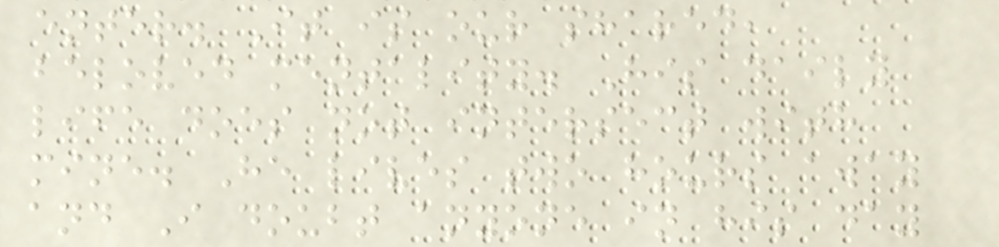enter. It is our shared,
beloved mentality. His daily
life does not intersect with
mine. He lives two hours away
and I doubt anyone in his day
